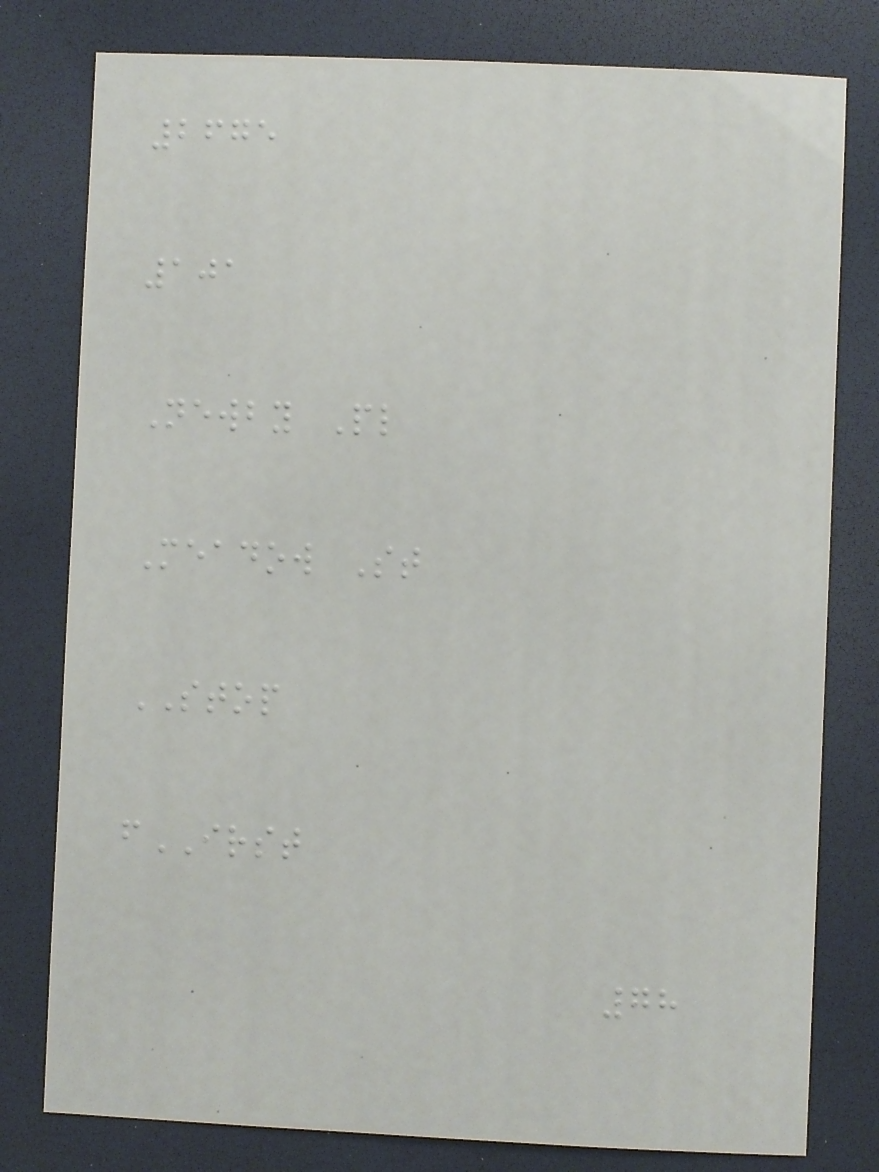2675
101
Newby Pl
Meadow St
STOP
fIRST
78
